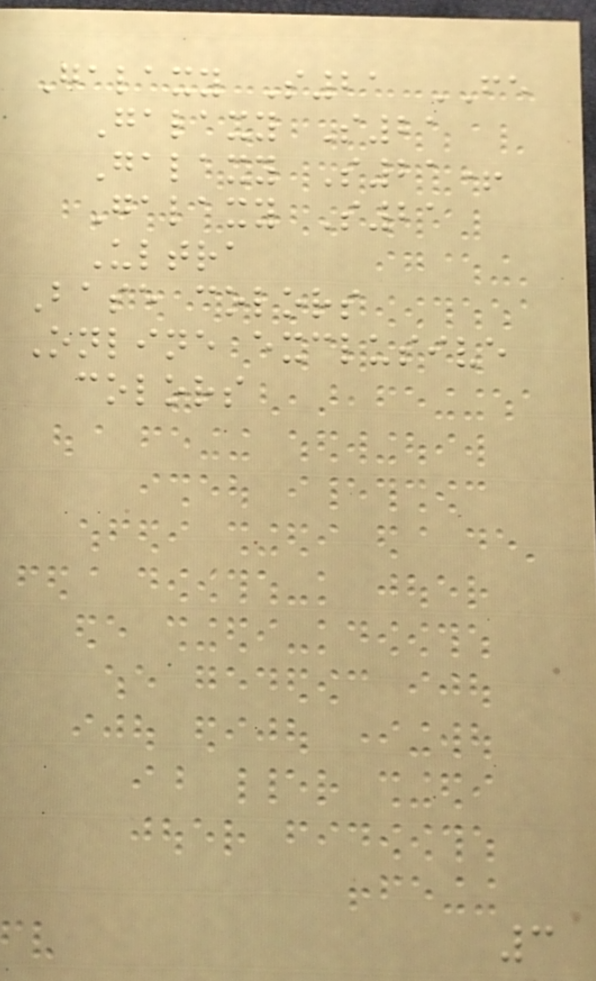Galaxy S21 FE
Galaxy S21
Galaxy S21+
Galaxy S21
Ultra
Base colors
Online exclusive
colors
3
